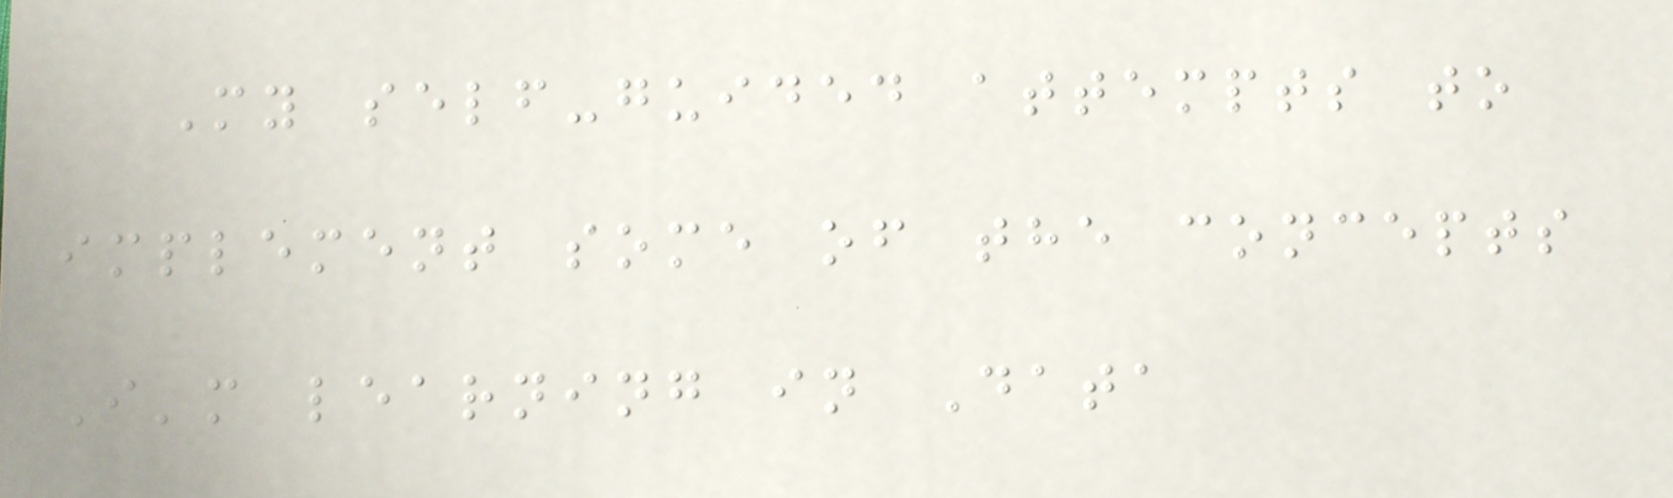My self-guided attempts to
implement some of the concepts
I'm learning in Data
